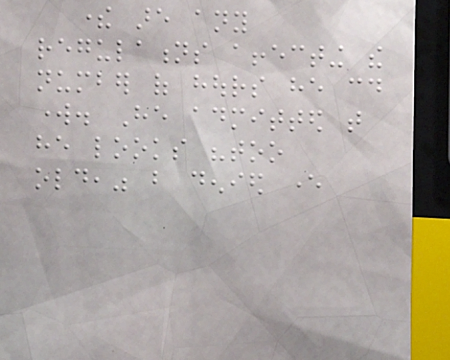there are any
regulations affecting the
number of hours he could
work. He admitted that
he looks "too
old," but denied ever
